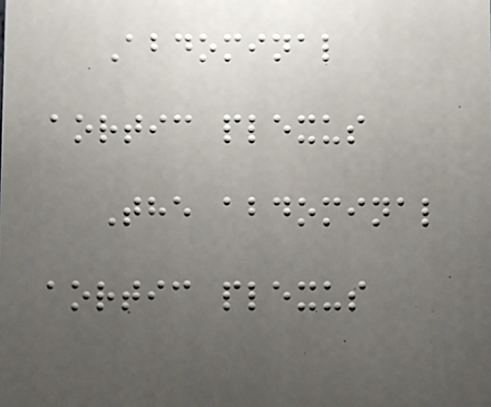Abdominal
aortic plexus
The abdominal
aortic plexus
